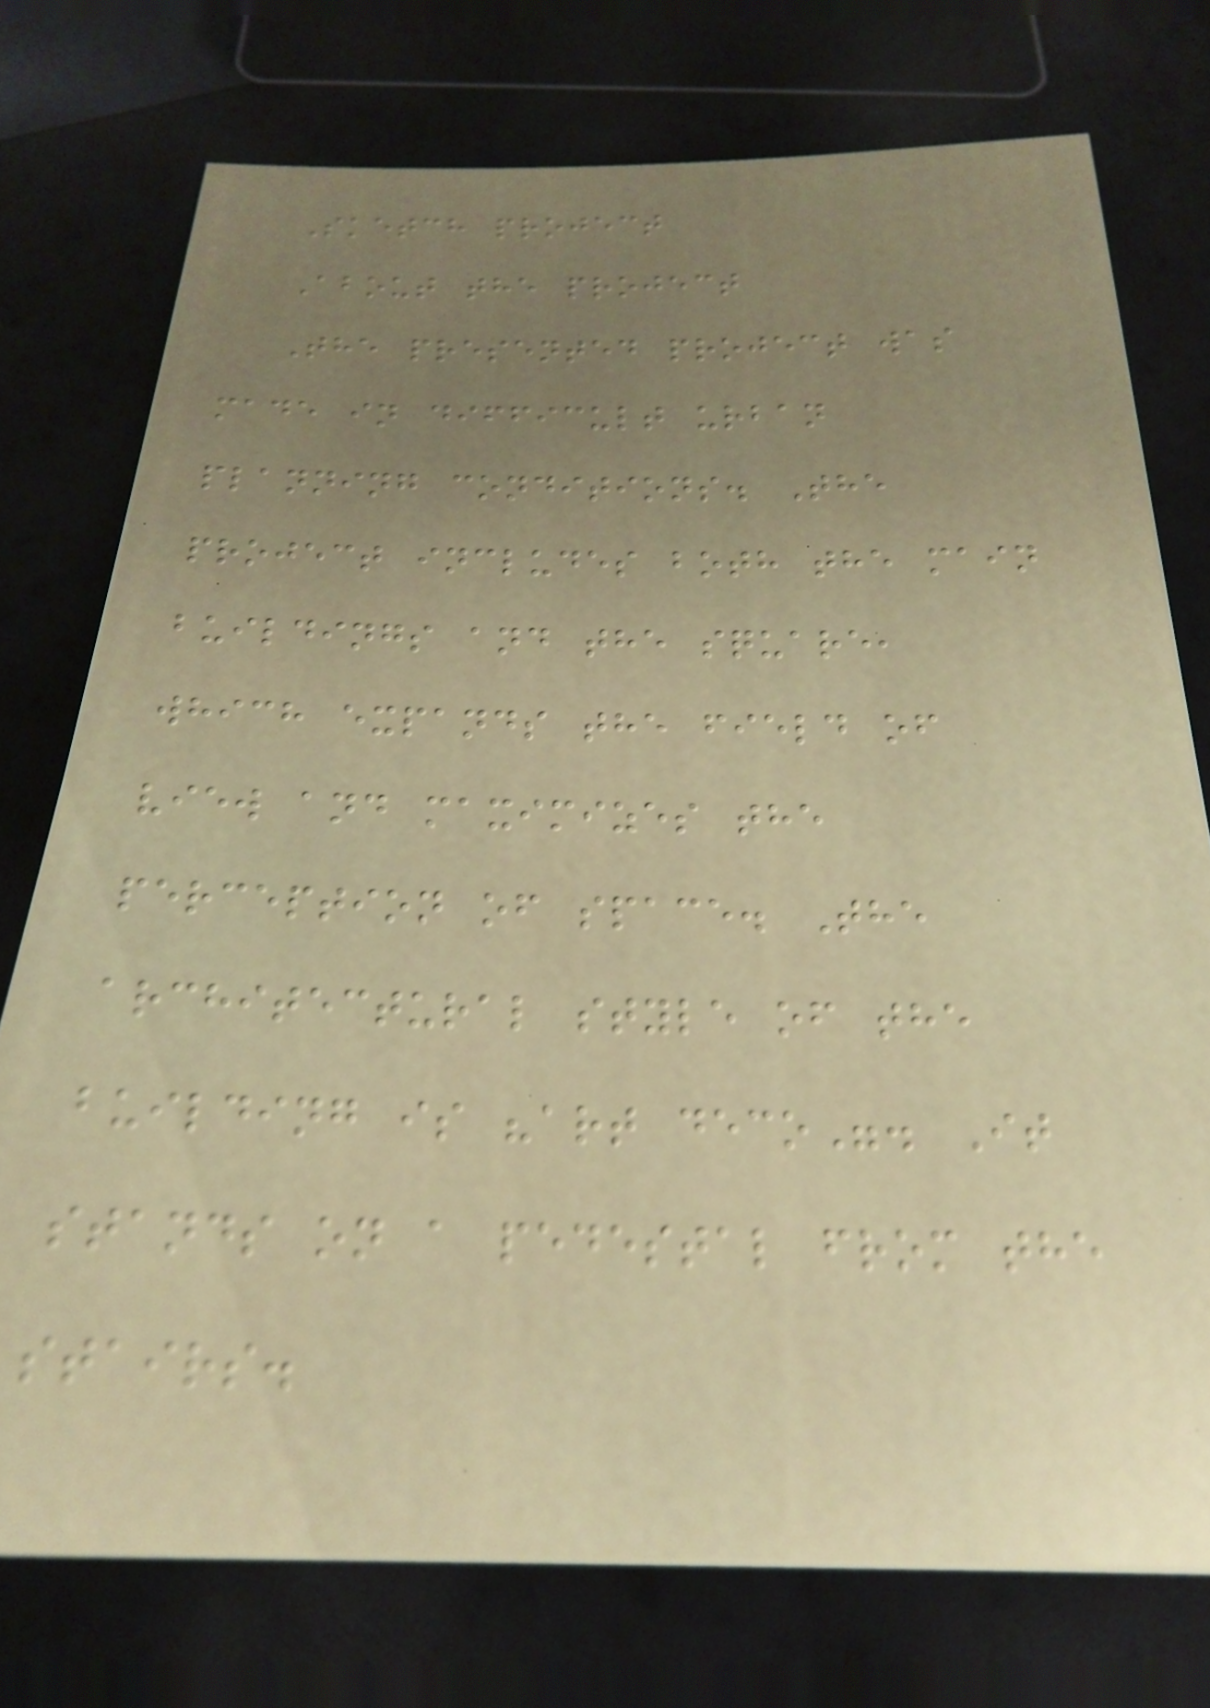Sketch project
About the project
The presented project was
made in difficult urban
planning conditions. The
project includes both the main
buildings and the square,
which expands the field of
view and maximizes the
perception of space. The
architectural style of the
building is "art deco". It
stands on a pedestal from the
stairs.
